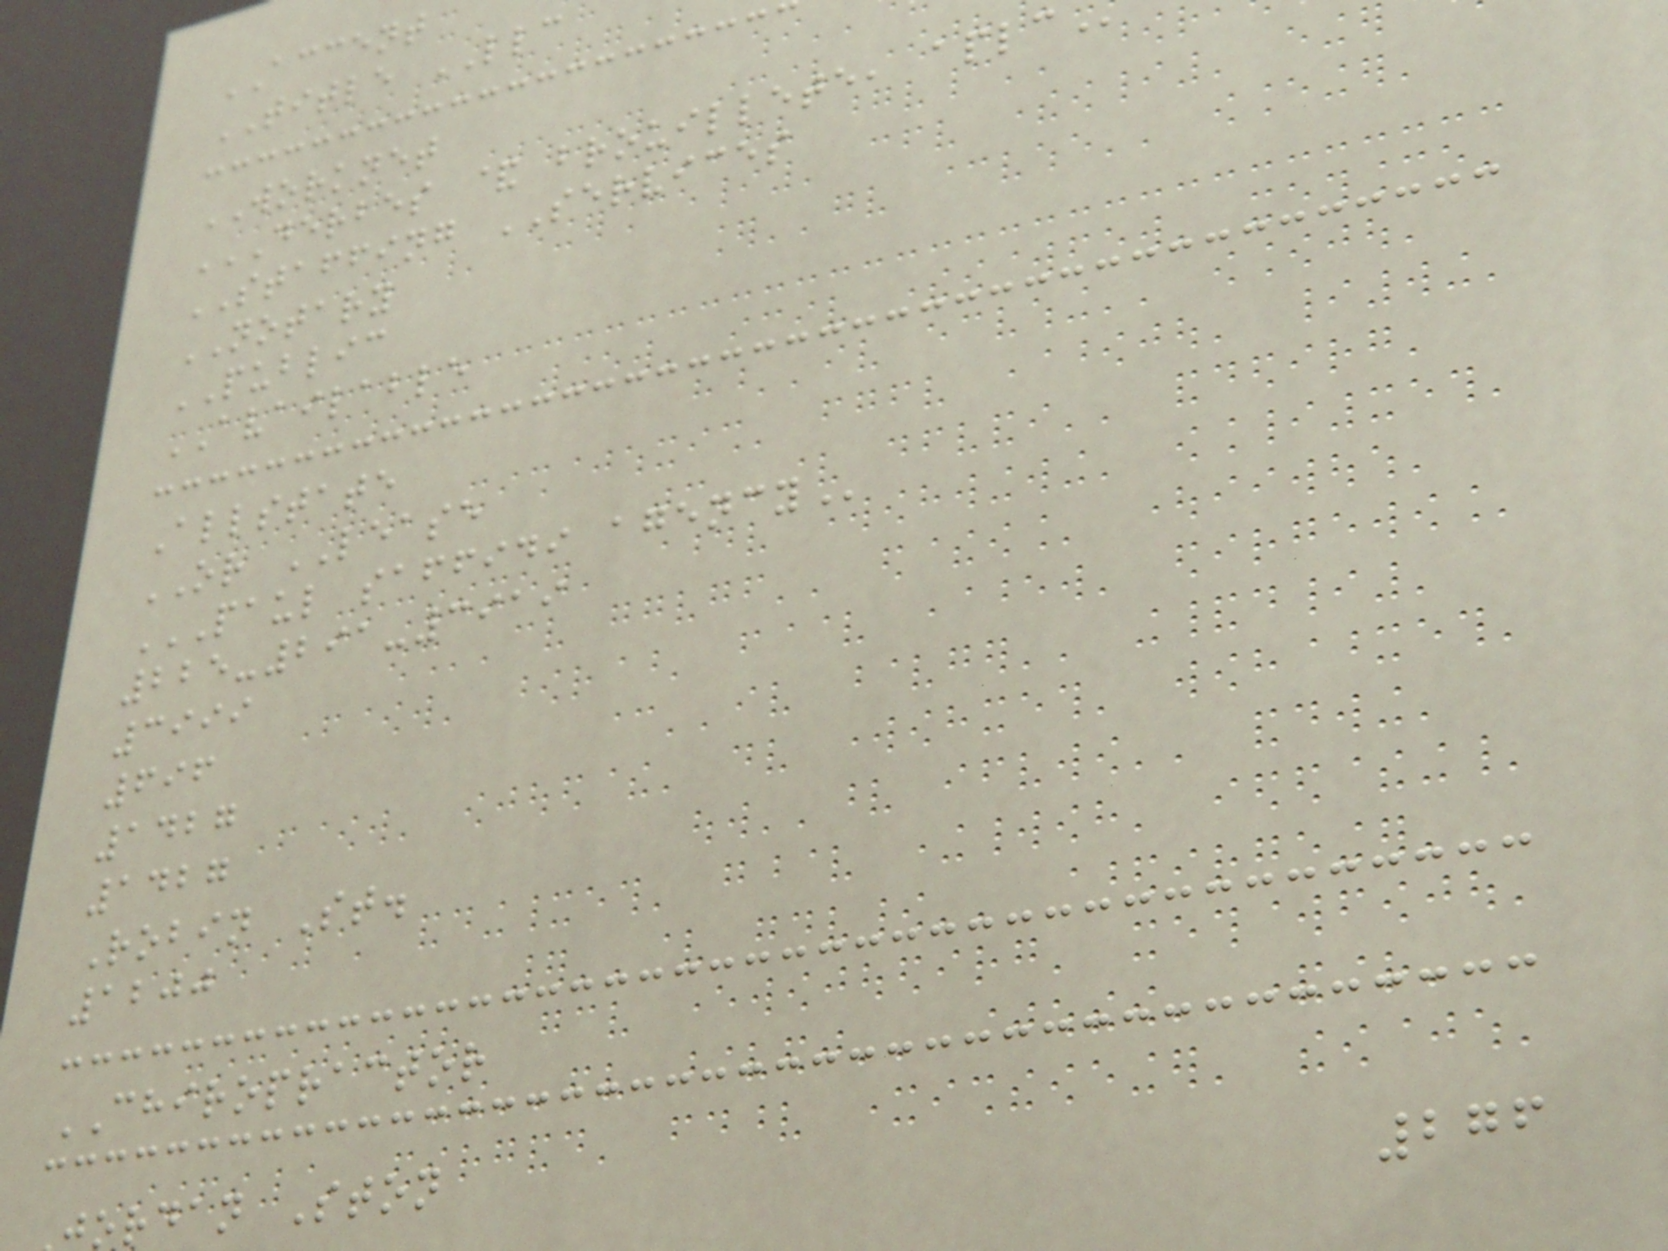ACCENT
TITLE LLC
WORKNET
STAFFING SERVICES
NOTARY
PUBLIC
AVAILABLE
Allstate
OR LEASE
PAUL SAFFIDI AGENCY
225-291-3919
3999
696
1427
1427
Robin St.
1200
CHIROPRACTOR
ordan Ston
276
